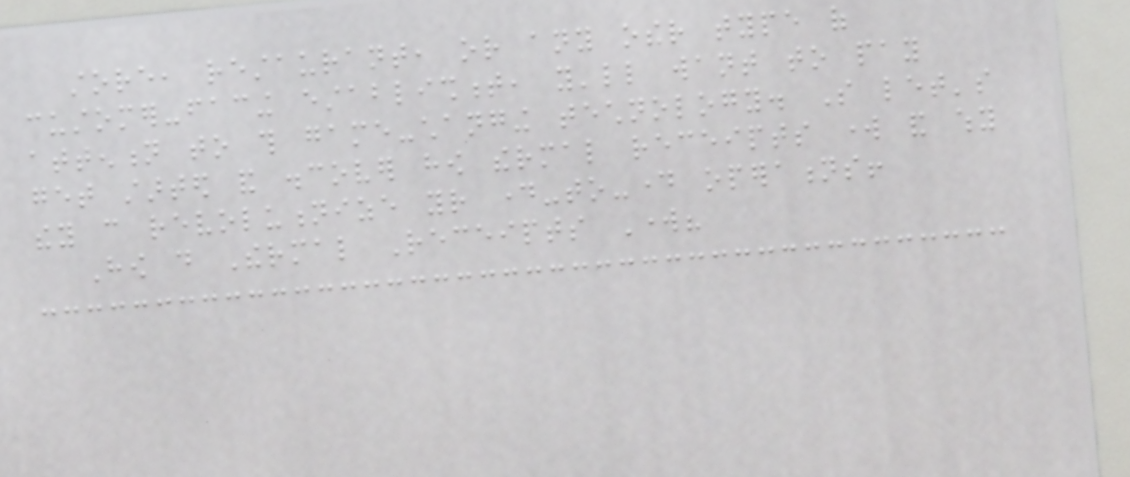store, restaurant, or any other type of
customer-facing establishment, you'll want to pay
attention to this game-changing technology. So let's
get started and discover how thermal receipts work and why
they can revolutionize your day-to-day operations!
How do Thermal Receipts Work?
